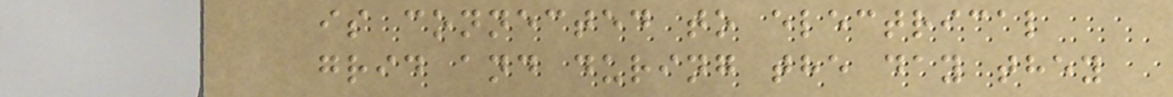is connected to electrical
grid and during the day they
